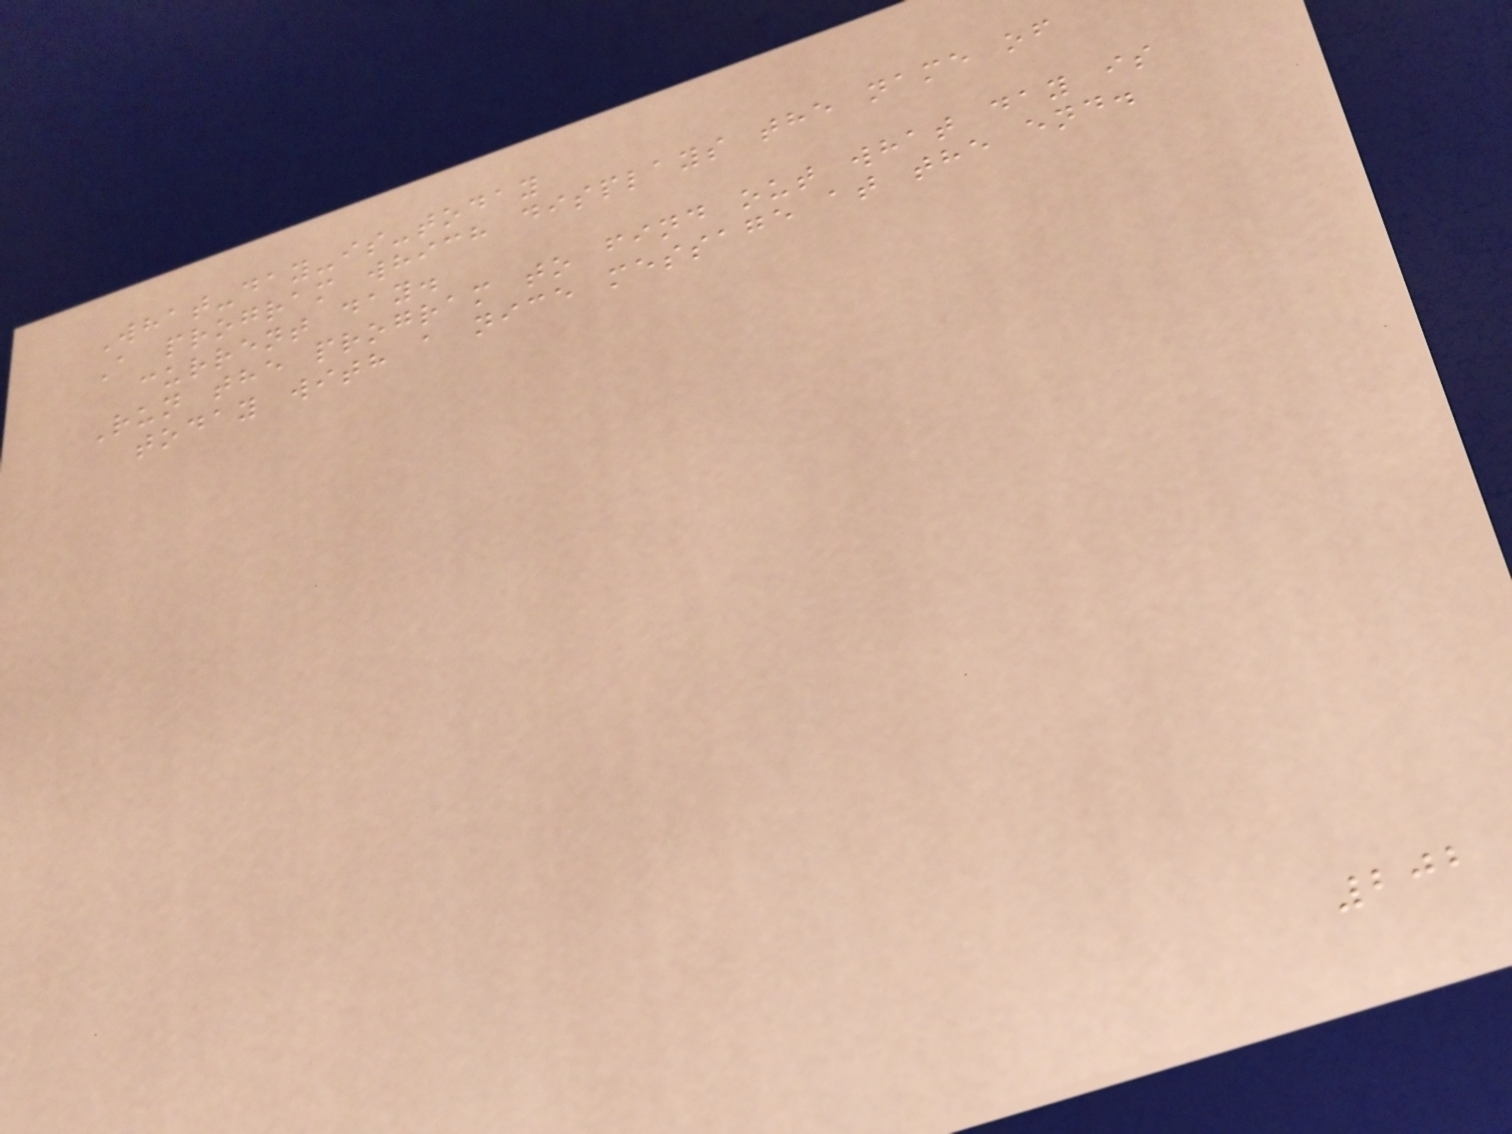What-day-is-today
A program which displays the name of
current day.
Run the program to find out what day is
today with a nice message at the end.
202
